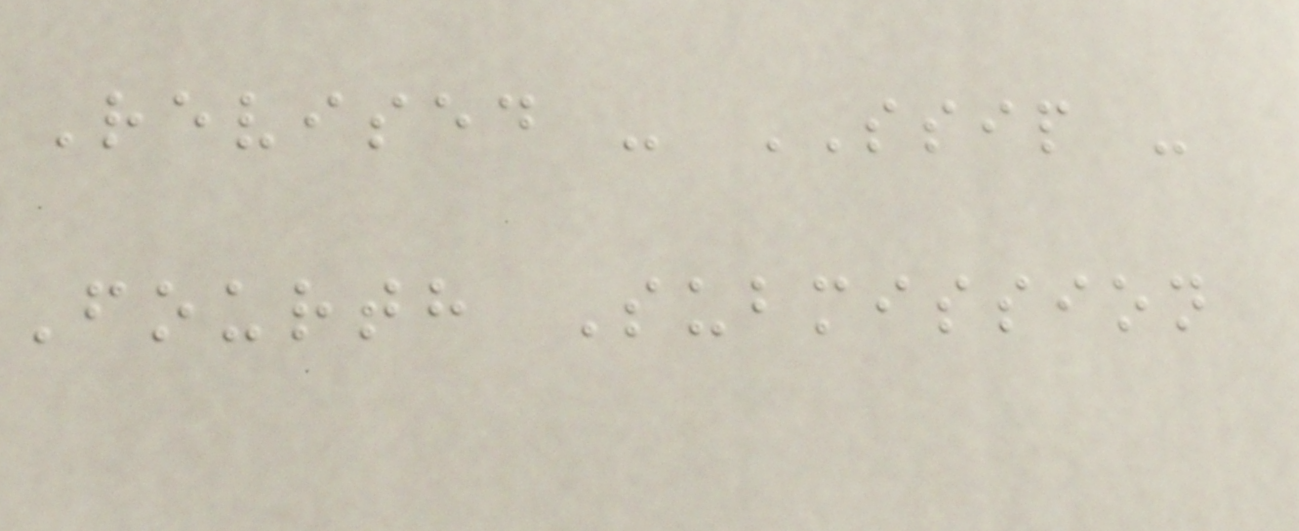Revised - SSIP -
Fourth Submission
